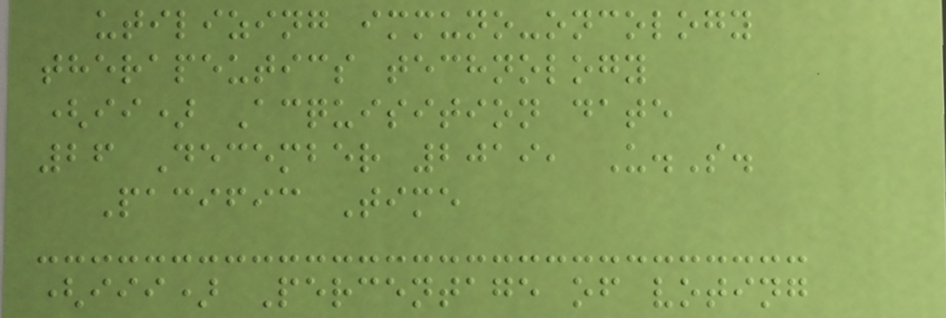utilizing immuno-oncology
therapeutics technology
(ii) Acquisition date
26 December 2019, U.S.
Pacific Time
(iii) Percentage of voting
